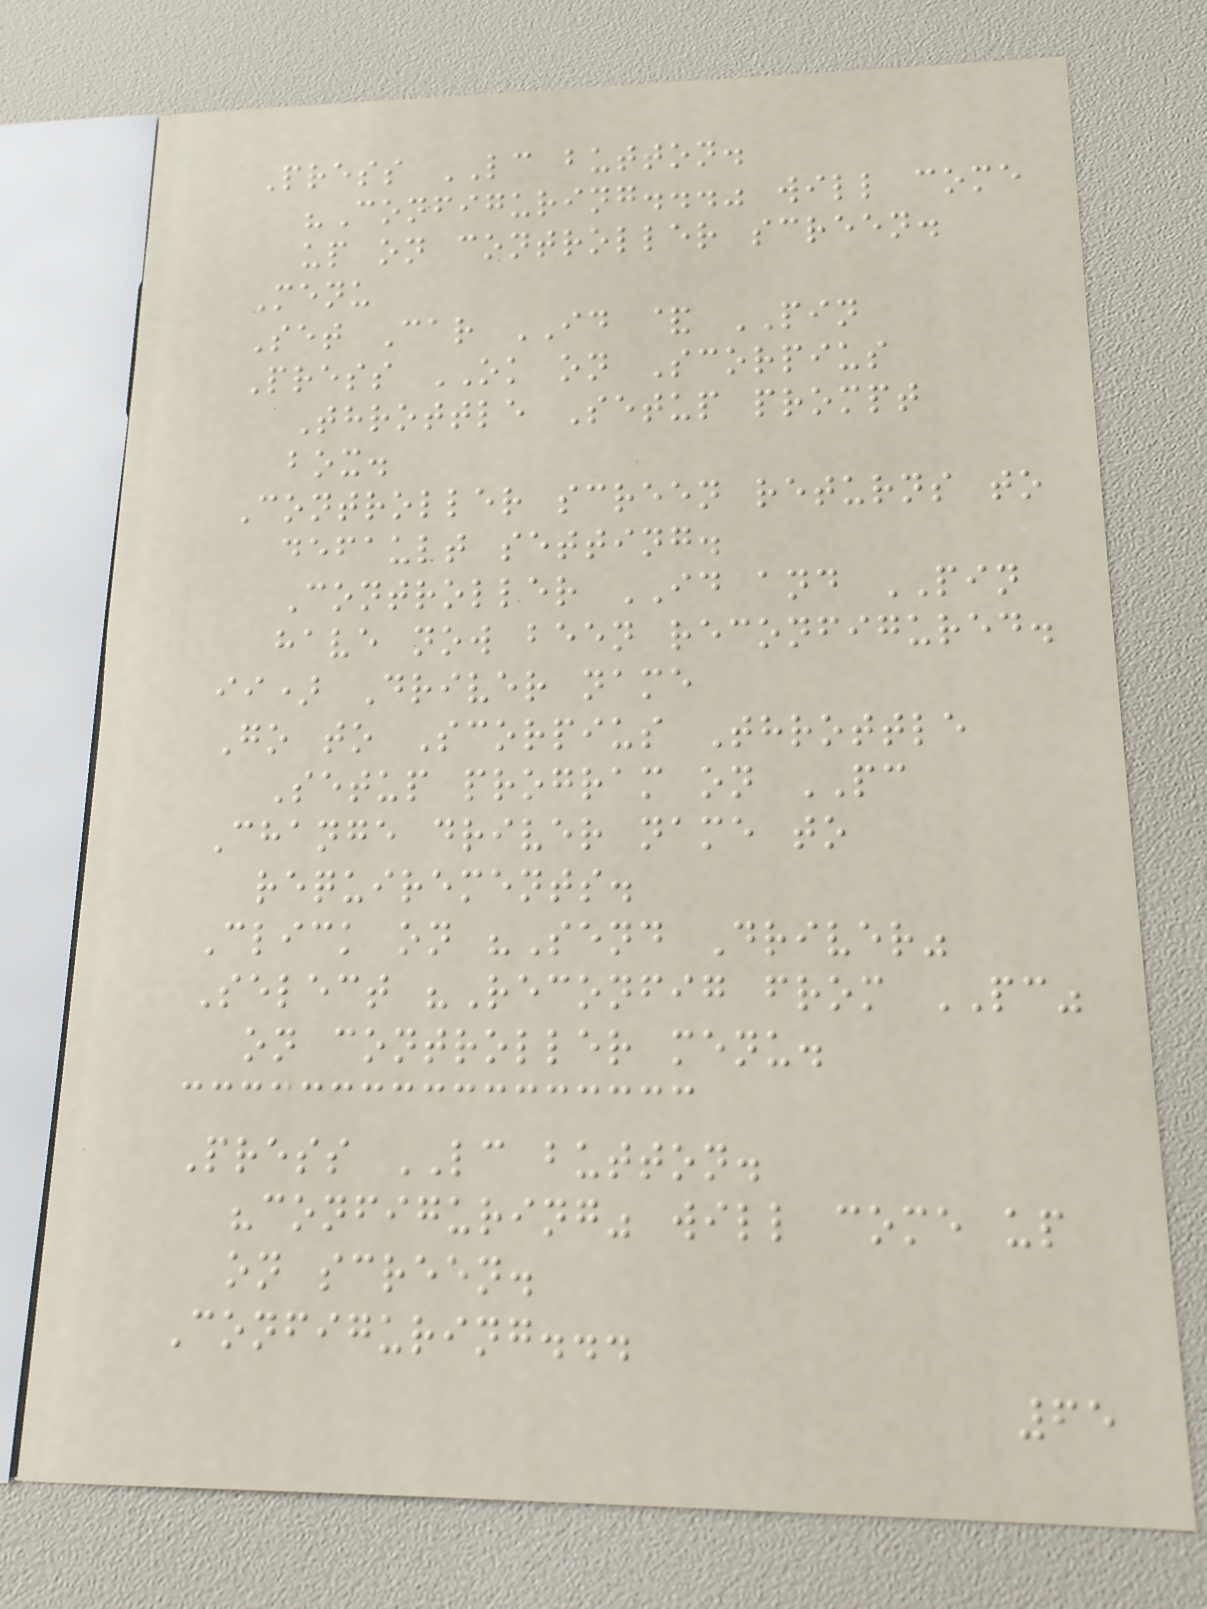Press LC button.
"Configuring..." will come
up on controller screen.
Menu
Set Car ID & PIN
Press OK on Scorpius
Throttle Setup prompt
box.
Controller screen returns to
default setting.
Controller ID and PIN
have now been reconfigured.
ii) Driver name
Go to Scorpius Throttle
Setup program on PC
Change driver name to
requirements.
Click on "Send Driver"
Select "Reconfig from PC"
on controller menu.
Press LC button.
"configuring" will come up
on screen.
Configuring...
65
